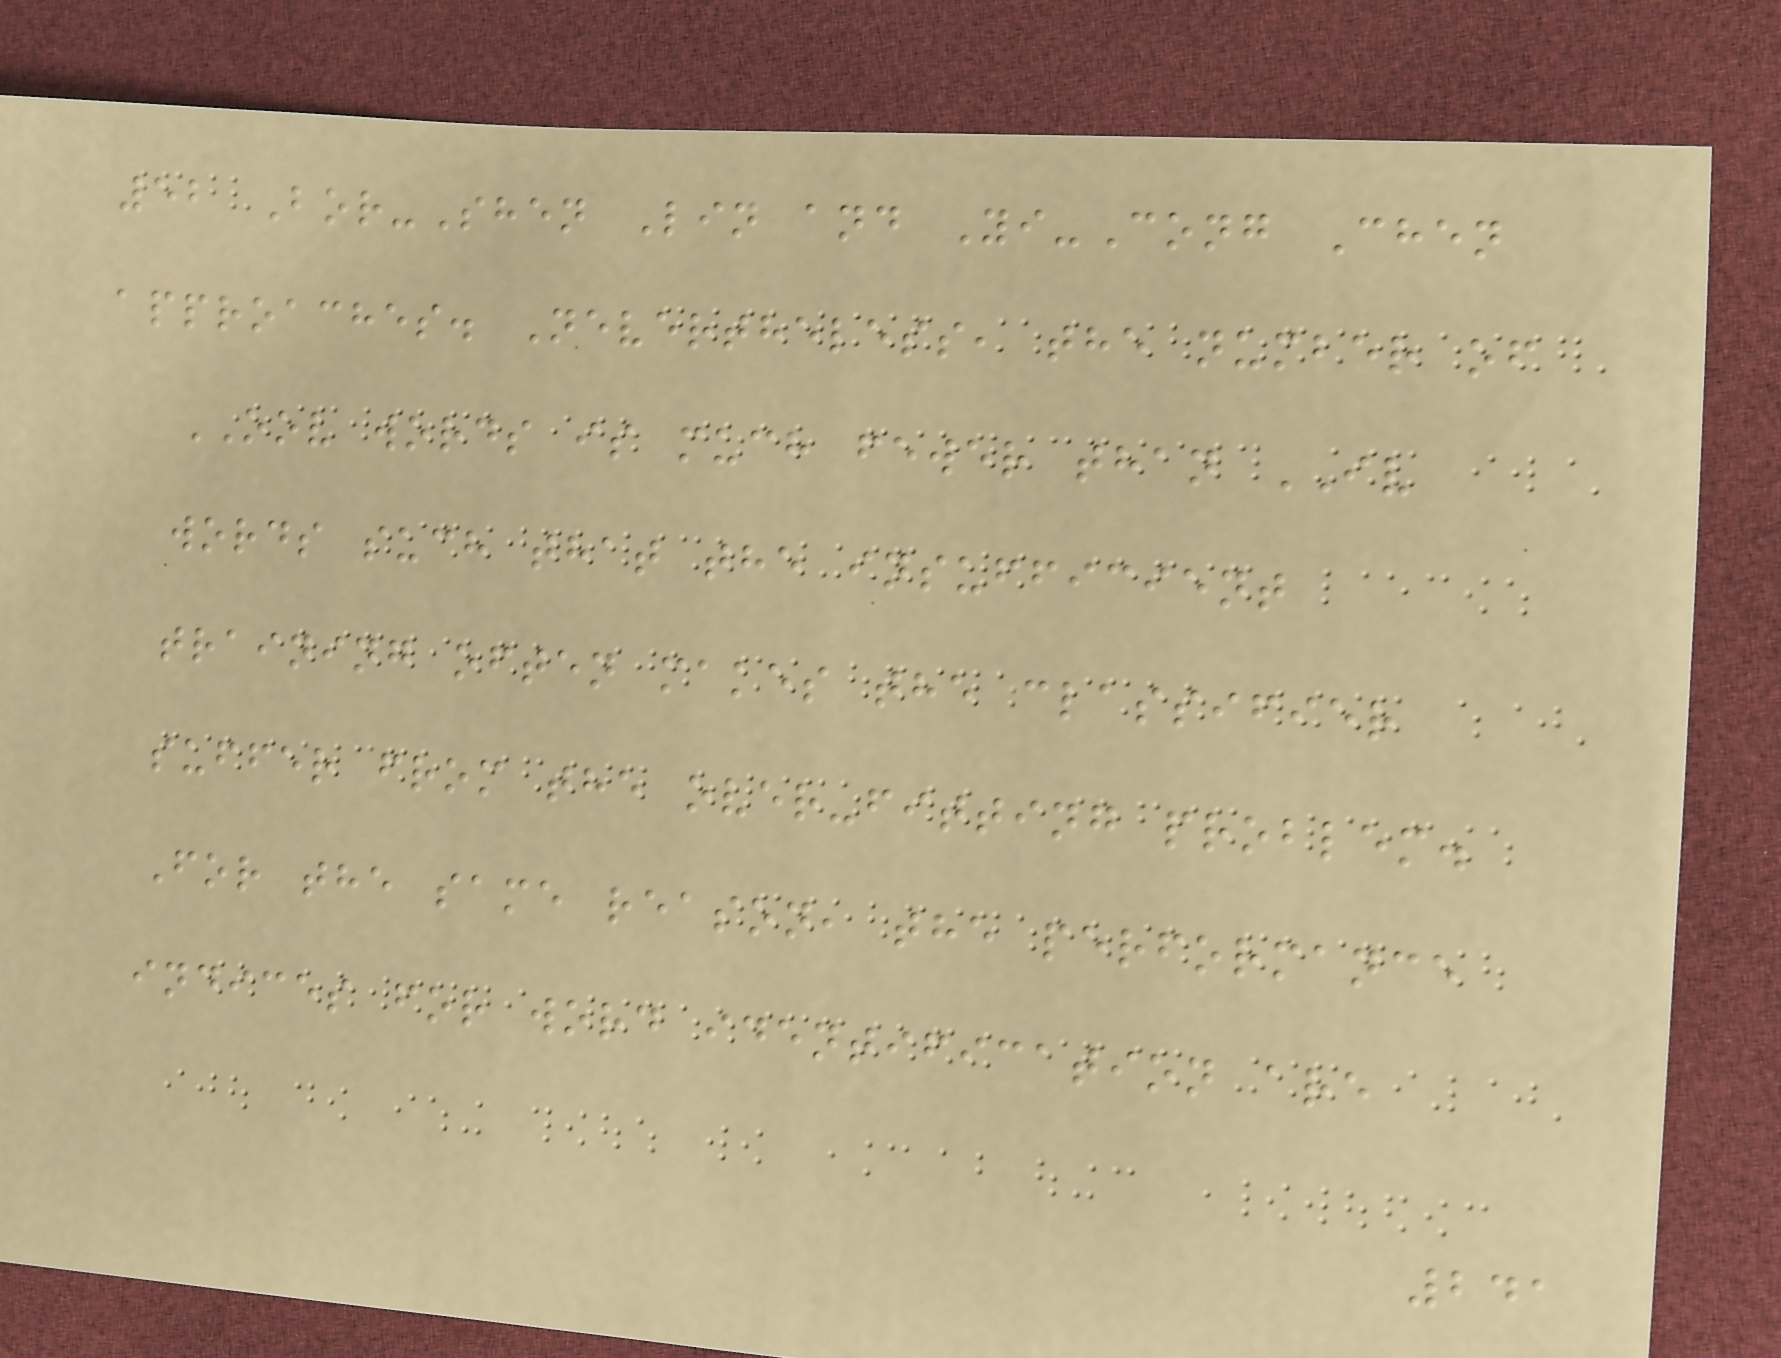52 Bor-Shen Lin and Yi-Cong Chen
approaches. Nevertheless, the number of
OOV words is much fewer than IV
words such that the insufficient
training often makes the classifier
suffer from the over-fitting problem.
For the same reason, the performance
indices for word identification are
241
